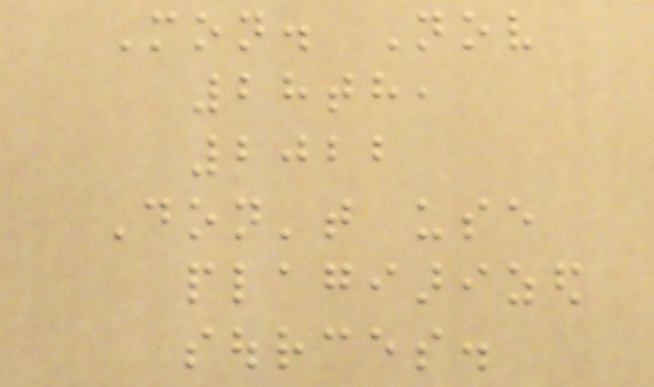Mon. Nov
28th,
2022
Don't use
plagiarized
sources.
